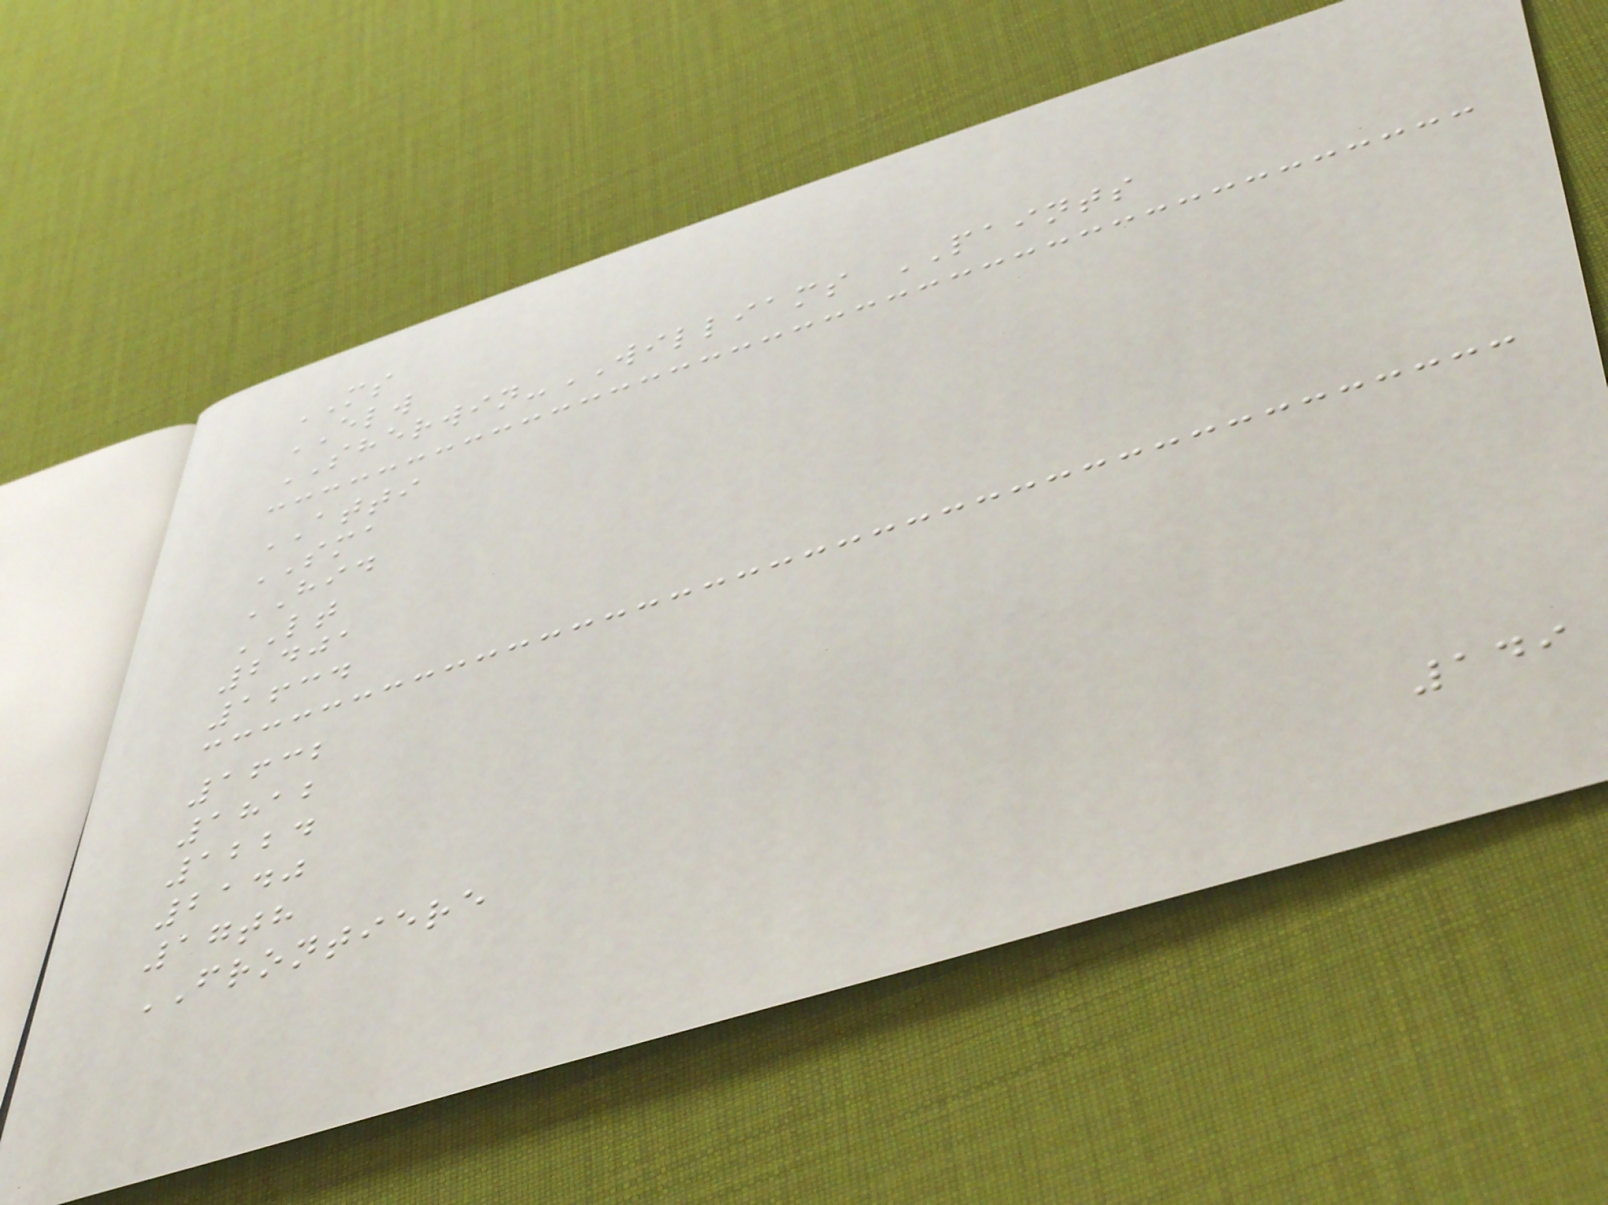MS
ELW
SHERWIN-WILLIAMS PAINTS
ATTI
SMA
HID
LT
2401
1634
1632
1812
1224
2140
17th
FRONTIERE
149
